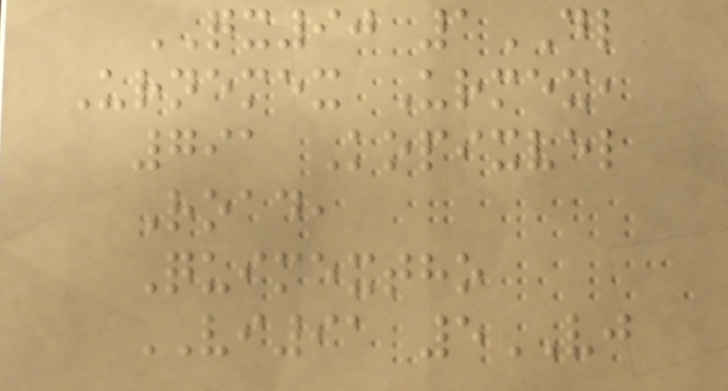QX90 1DL
Urnemex Urmex,
791 Kopixvel
Road,
Quimextho
VI91 5VJ
